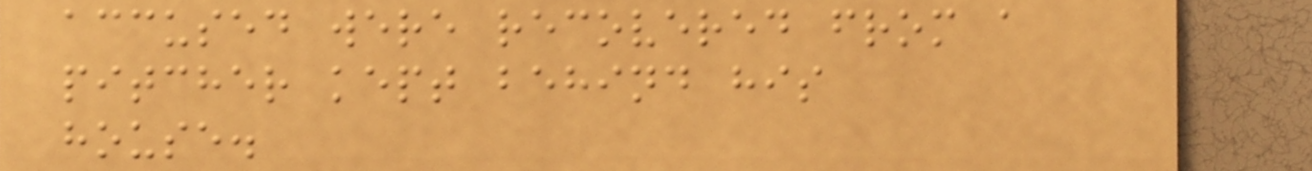accused were recovered from a
pitcher kept behind his
house.
